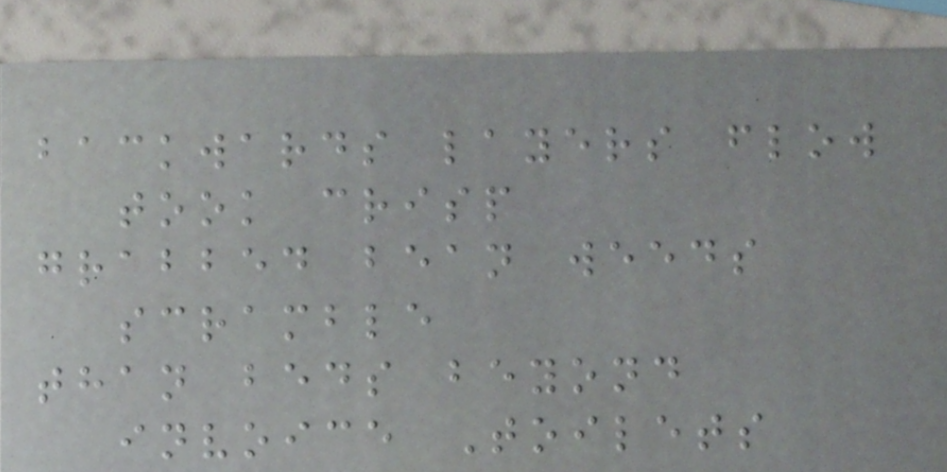backwards layers flow
took crisp
grabbed bean weeds
scramble
than beds beyond
invoice Toilets
